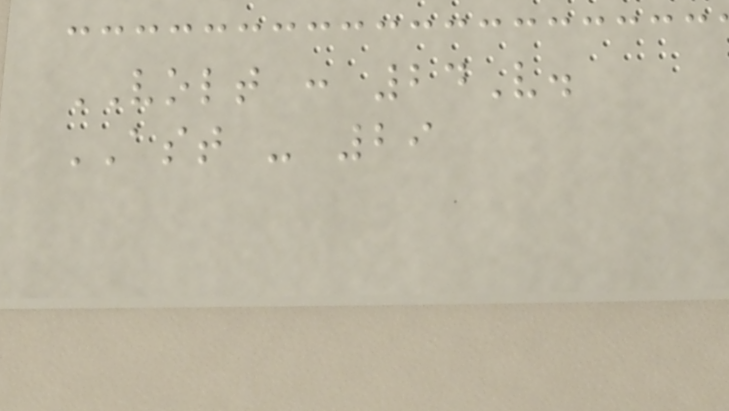VOLT : 24V.
AST - 29
